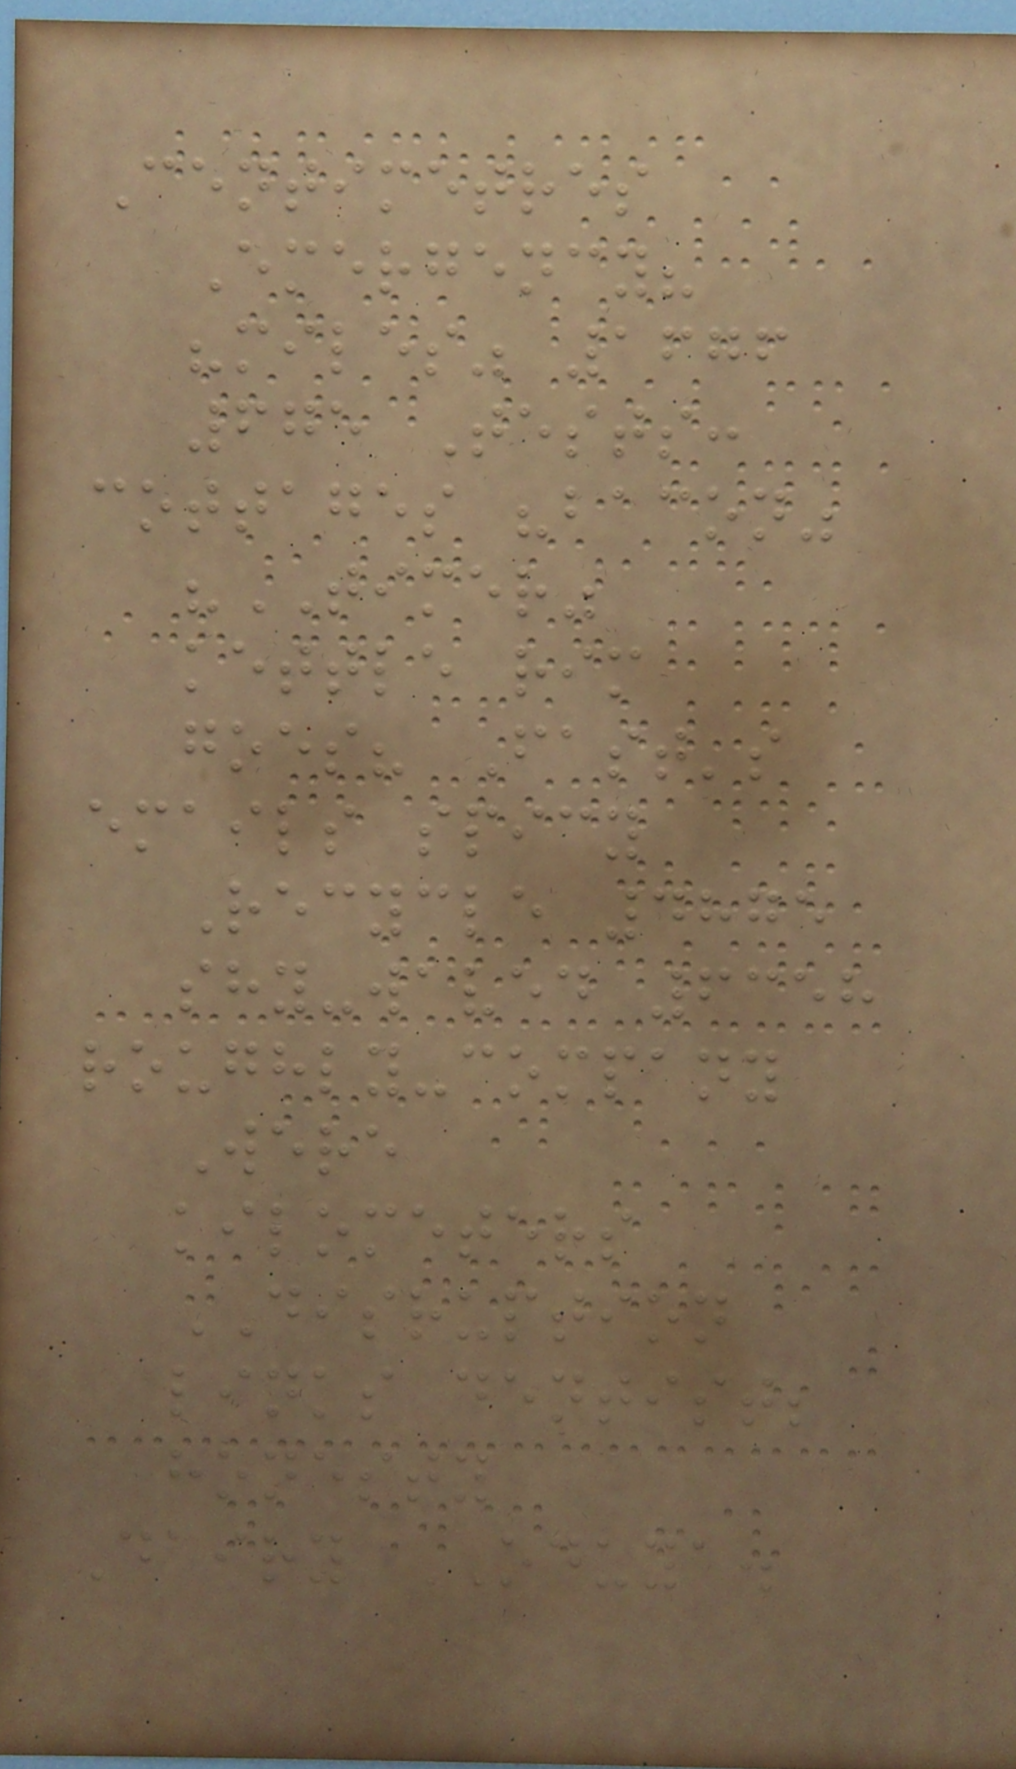Centimetres
Emergency?
"miles" 1676
675 Tests:
cottages "bacon"
"TIMER"
kettle rim
goes? Fast's
emails spicy
Recycle 4875
shy-waved 6358
roughly-company
Were
kilometers
DISRUPTION
links dentist;
honesty
Dairy ODUYA.
